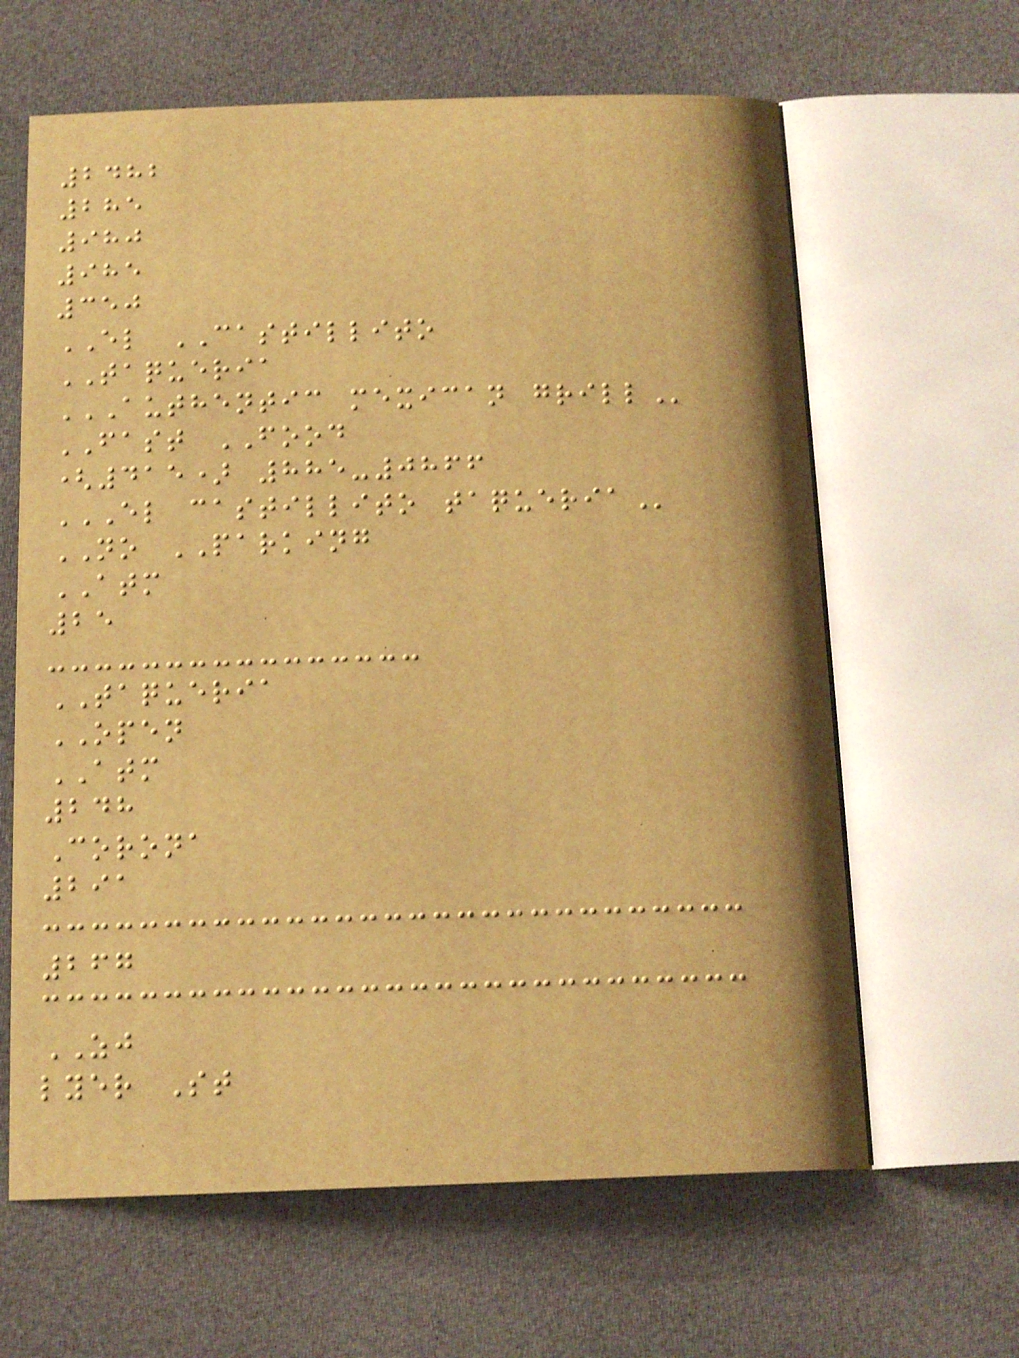2482
285
980
985
350
EL CASTILLITO
TAQUERIA
AUTHENTIC MEXICAN GRILL
FAST FOOD
(415) 885-0866
EL CASTILLITO TAQUERIA
NO PARKING
ATM
25
TAQUERIA
OPEN
ATM
248
Corona
291
267
ZJ
lyer St
